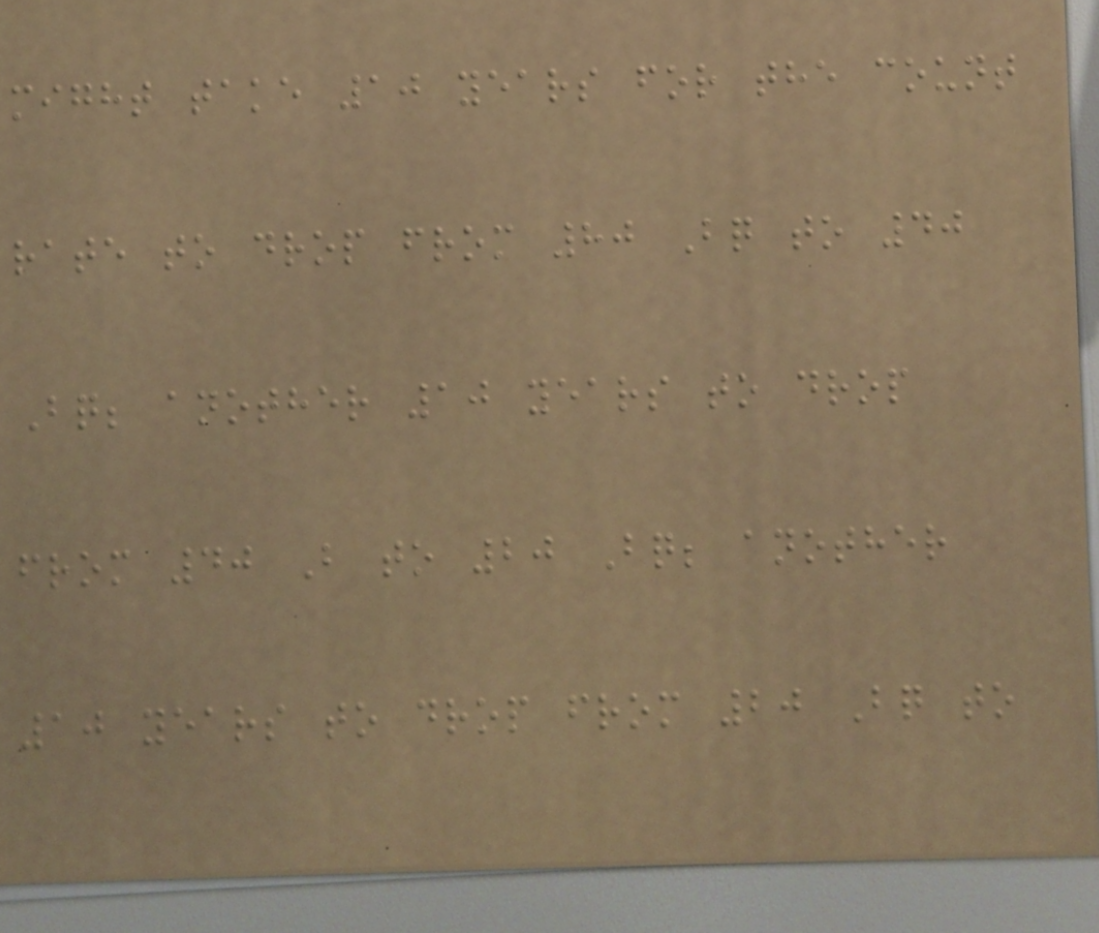might take 10 years for the count
rate to drop from 80 Bq to 40
Bq; another 10 years to drop
from 40 B to 20 Bq; another
10 years to drop from 20 Bq to
